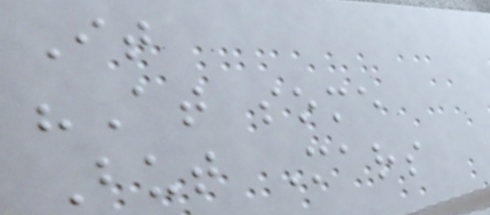It
"At some
But Mars
